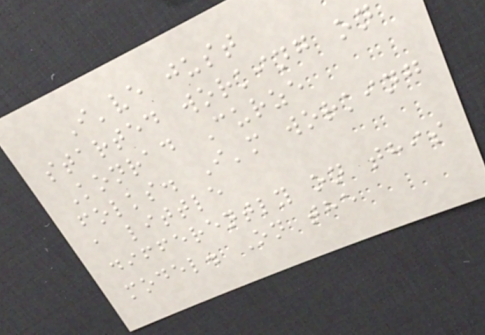I've just
started working on
Konrad Curze
folks. I'm working
a little
differently on this
model. On the
